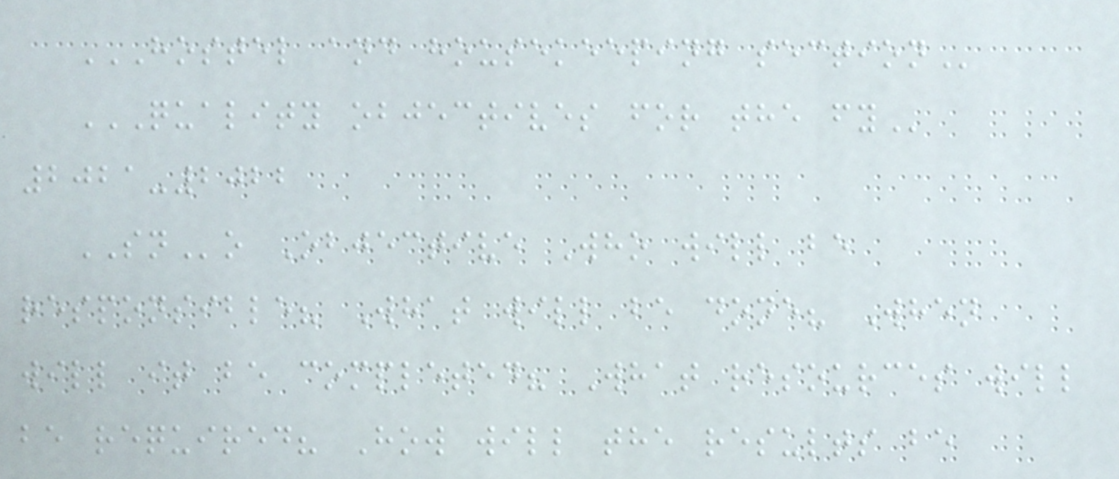HOSTEL AND HOUSEKEEPING SECTION
QUALITY OBJECTIVES FOR THE FY
2021-2022
SNo Objective Who will be
responsible? What will be done? When
will it be completed? What resources will
be required? How will the results be
